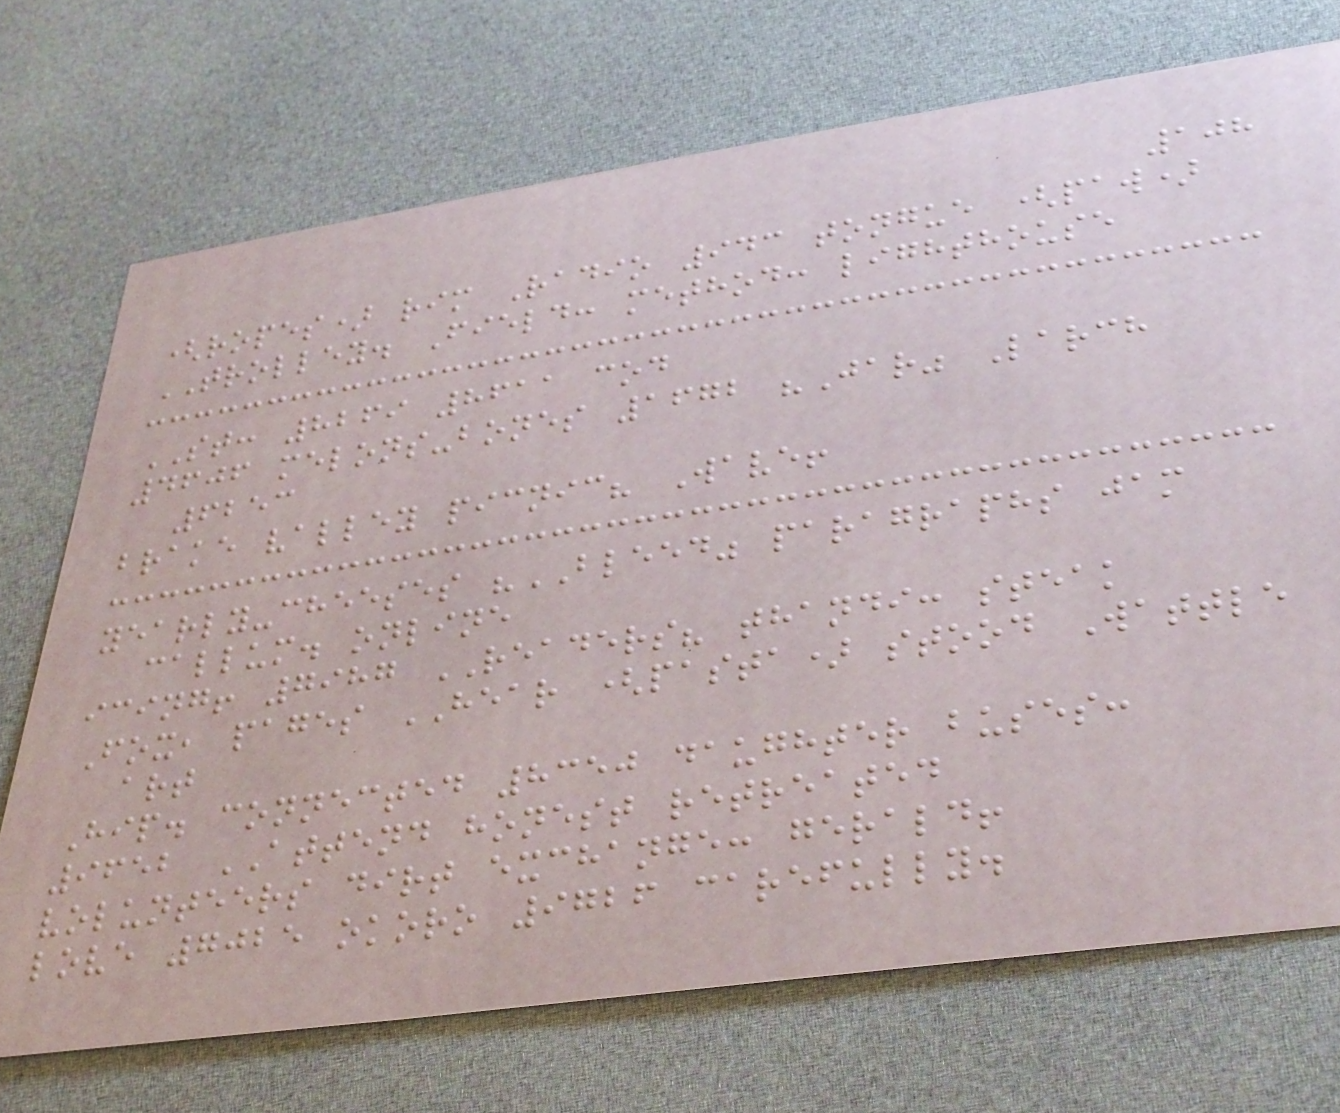108
(ropes) rim Radio 943 tongue (paw)
TROLLEY. Field: method: lighthouse
ST: 8269 8611 cod
4606 melons-bones 1672 "Jar" Larch
6253
brake valley picnic? Wave!
yearly-cheeses "BLEED" paragraphs jam
callum. online
icing! 7987 READERS? thandi: steak
Fox, pages HEAR (pasta) stood Wattle
art
Hip. connected 8350 daughter buses:
9652 ATTEND honest retreated
volunteers dirt exchange: gerald!
love 7025 okoro 9726 carefully.
